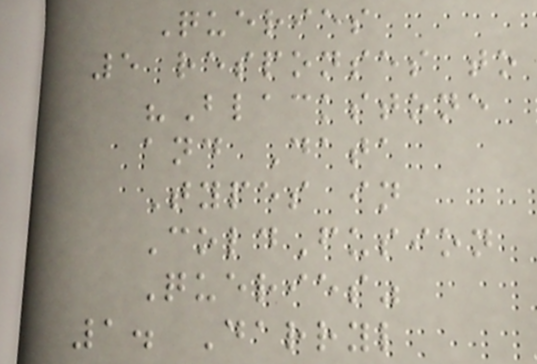Queries
5 responses to
"Blackstone
and Data
Types in
ColdFusion
Queries"
1. Darryl
